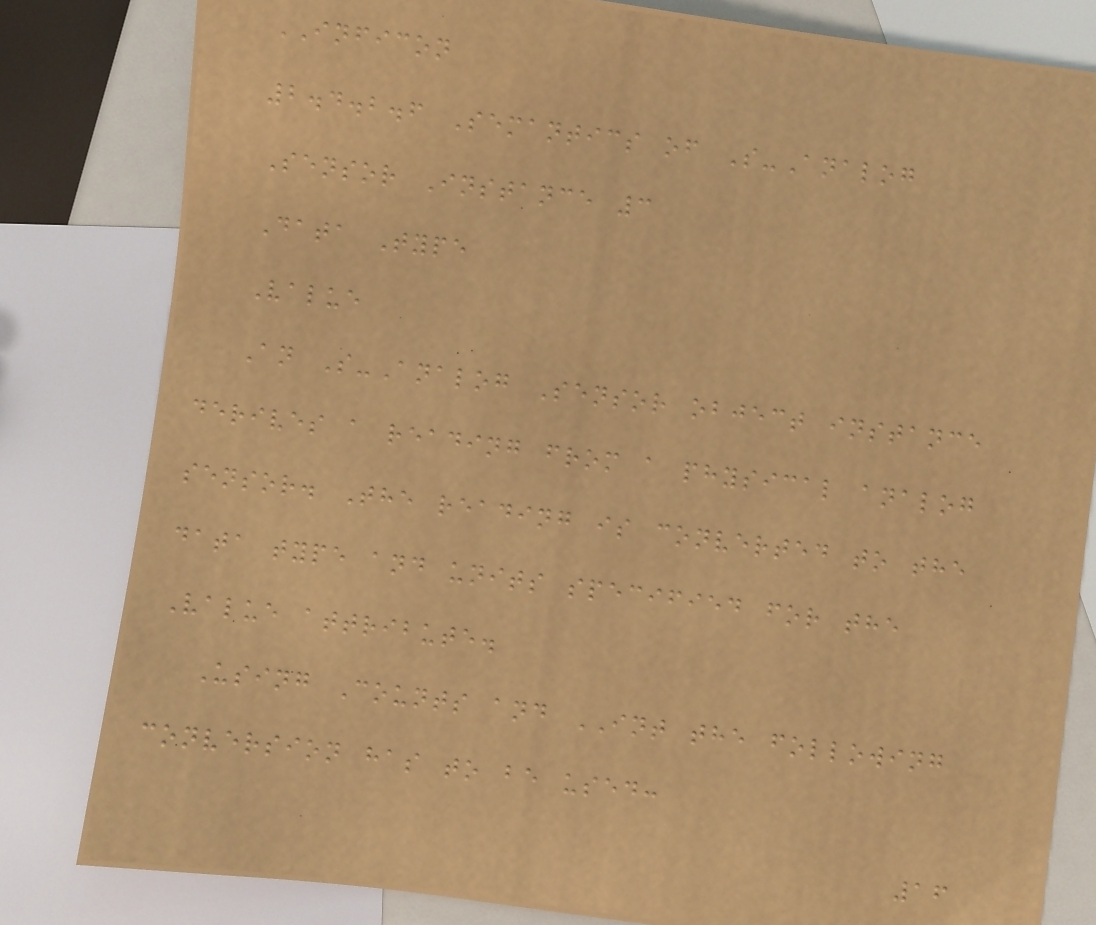INFICON
2.4.2.6 Semantics of S-Analog
Sensor Instance 3
Data Type
Value
An S-Analog Sensor object instance
derives a reading from a physical analog
sensor. The reading is converted to the
data type and units specified for the
Value attribute.
Using Counts and INT the following
conversion has to be used:
16
